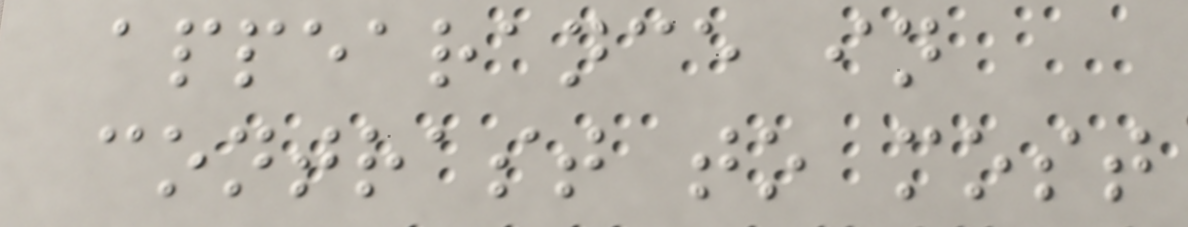appearance in
contrast to most
